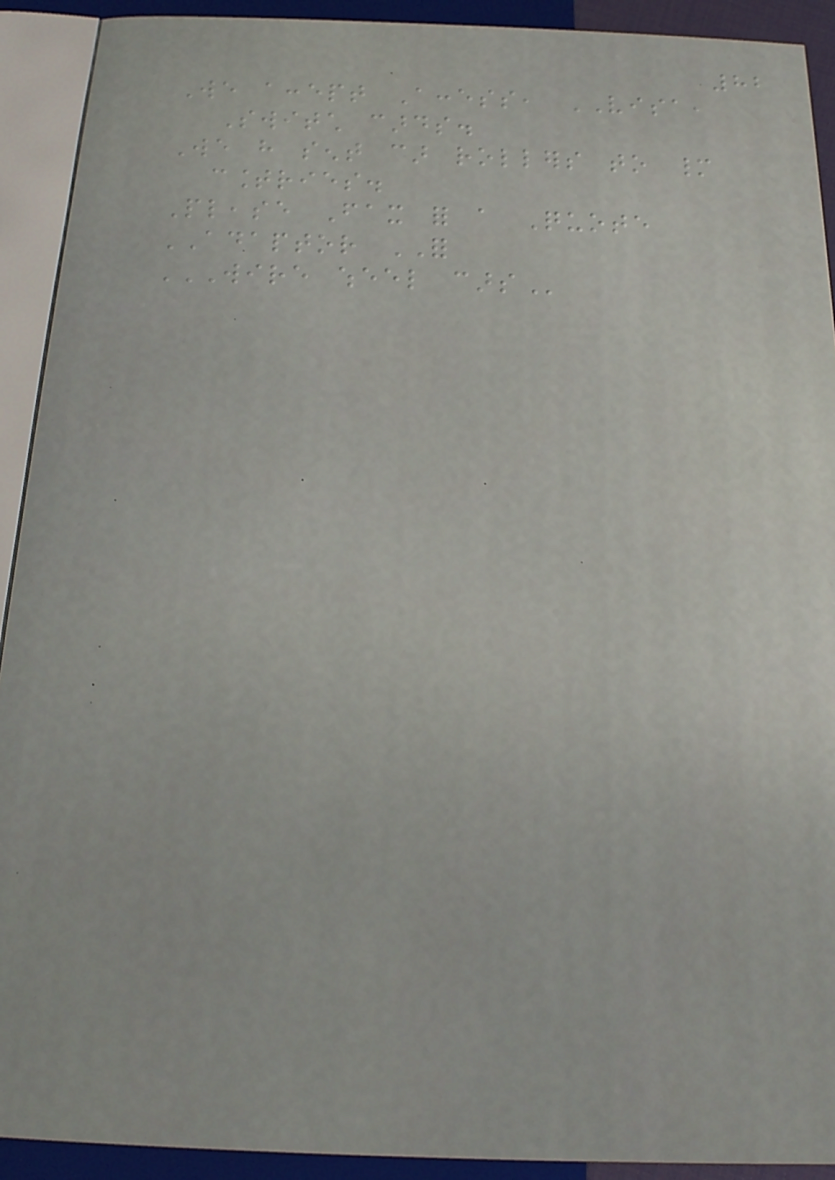82
We accept Access, VISA,
Switch cards.
We have sent car rollers to many
countries.
Please Fax for a Quote
ADAPTOR FOR
WIRE WHEEL CARS
